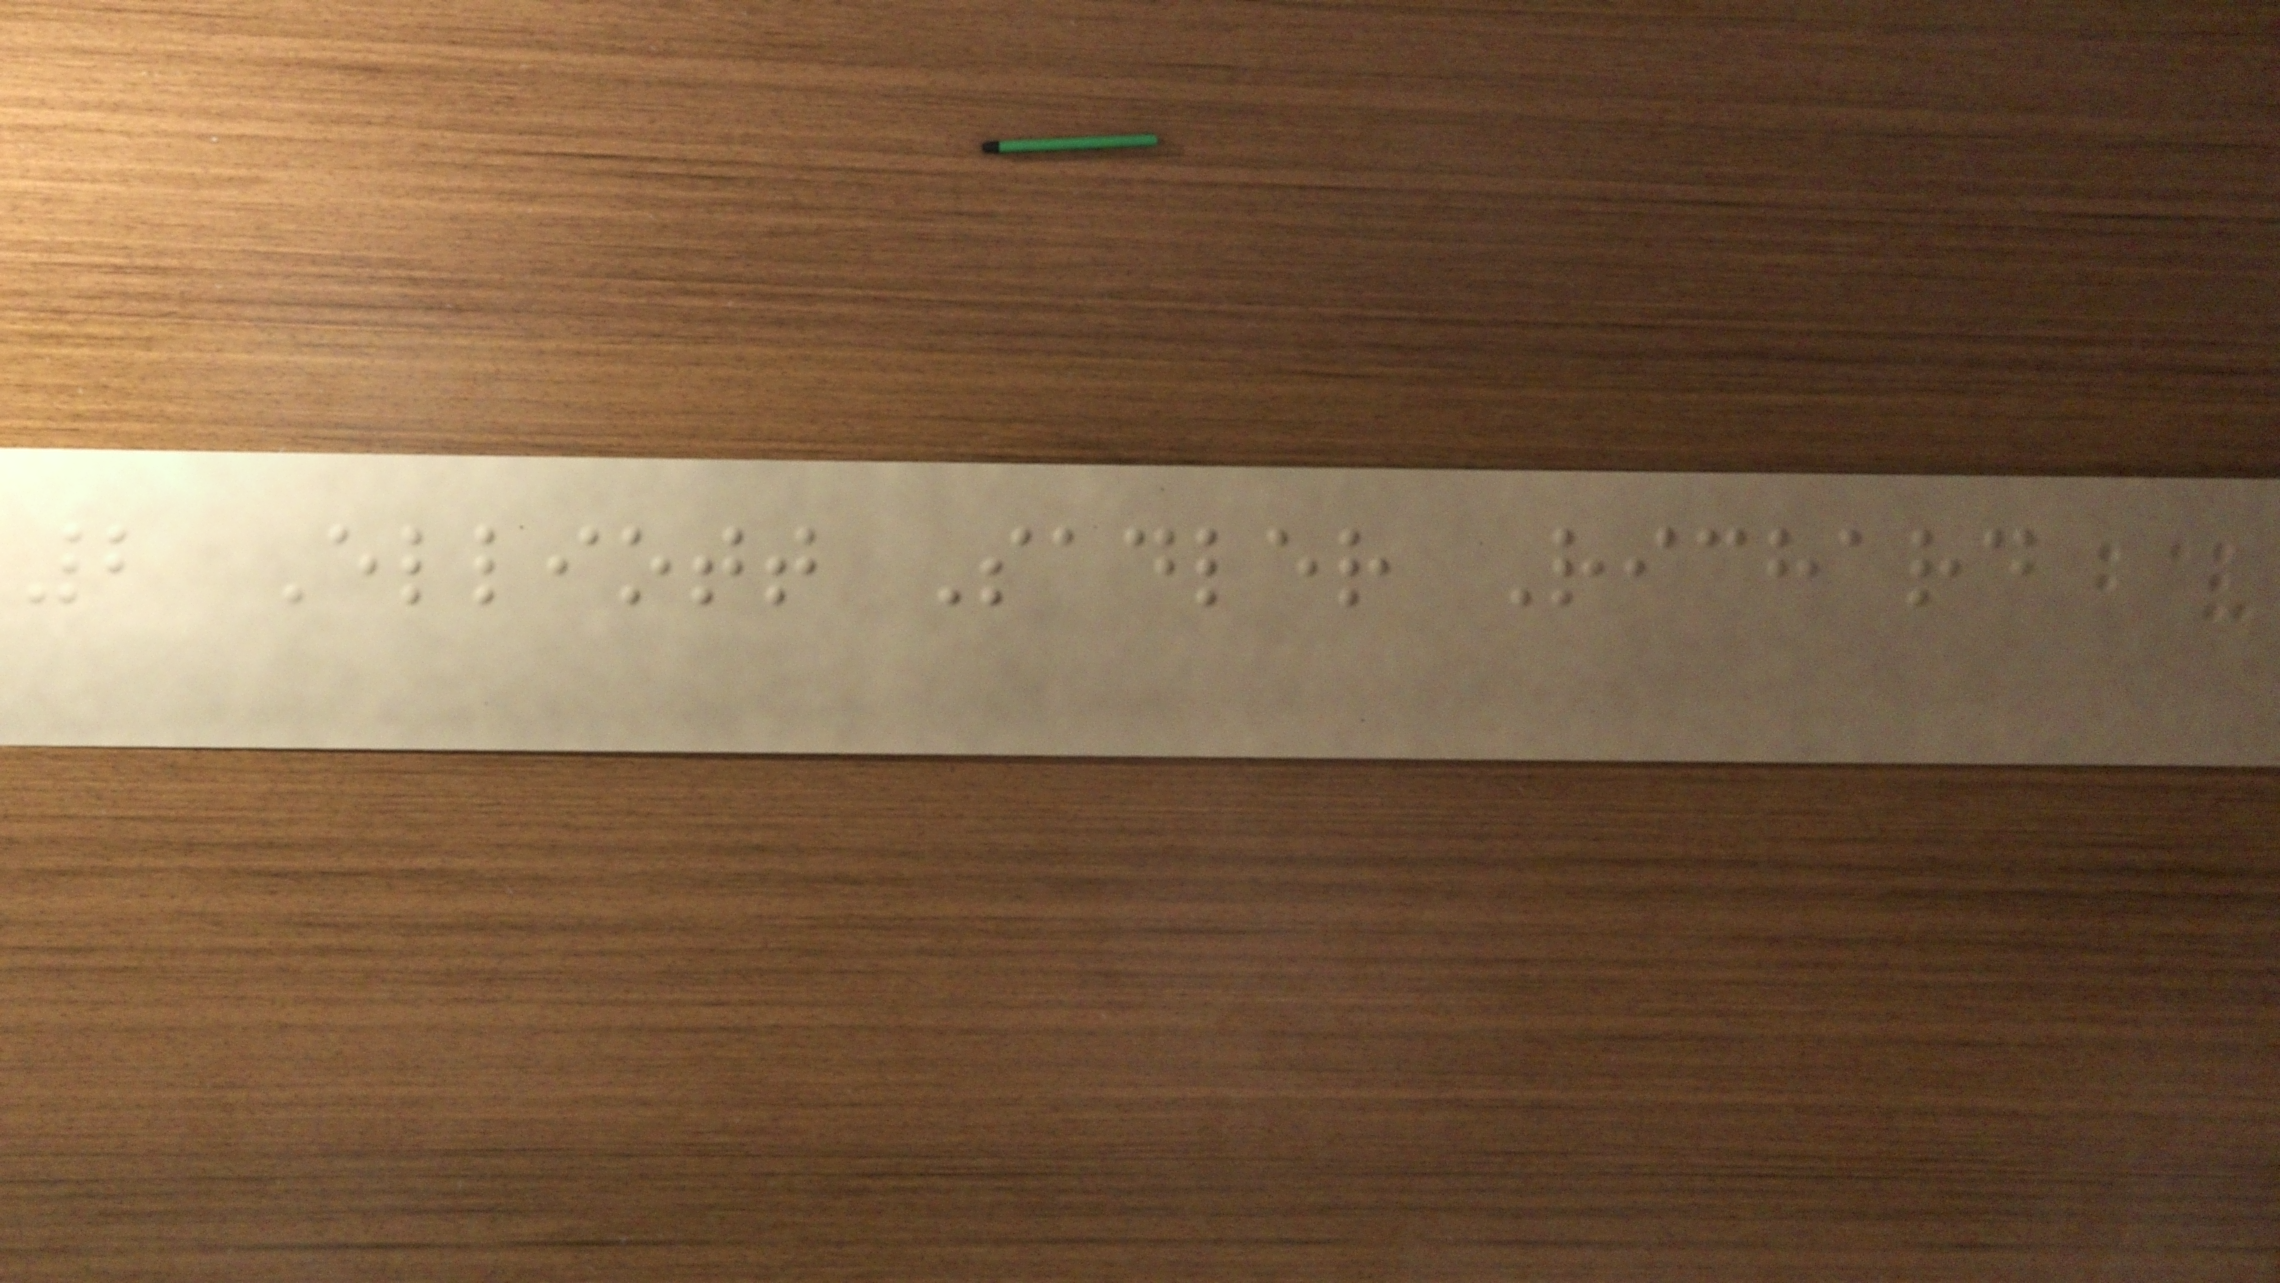2 Elliott Sadler Richard
